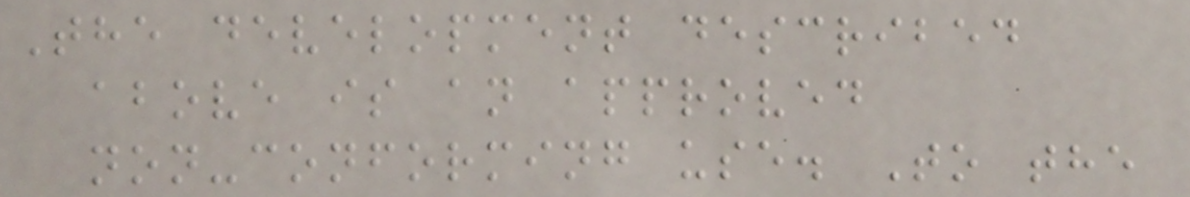The development described
above is an approved
non-conforming use. To the
